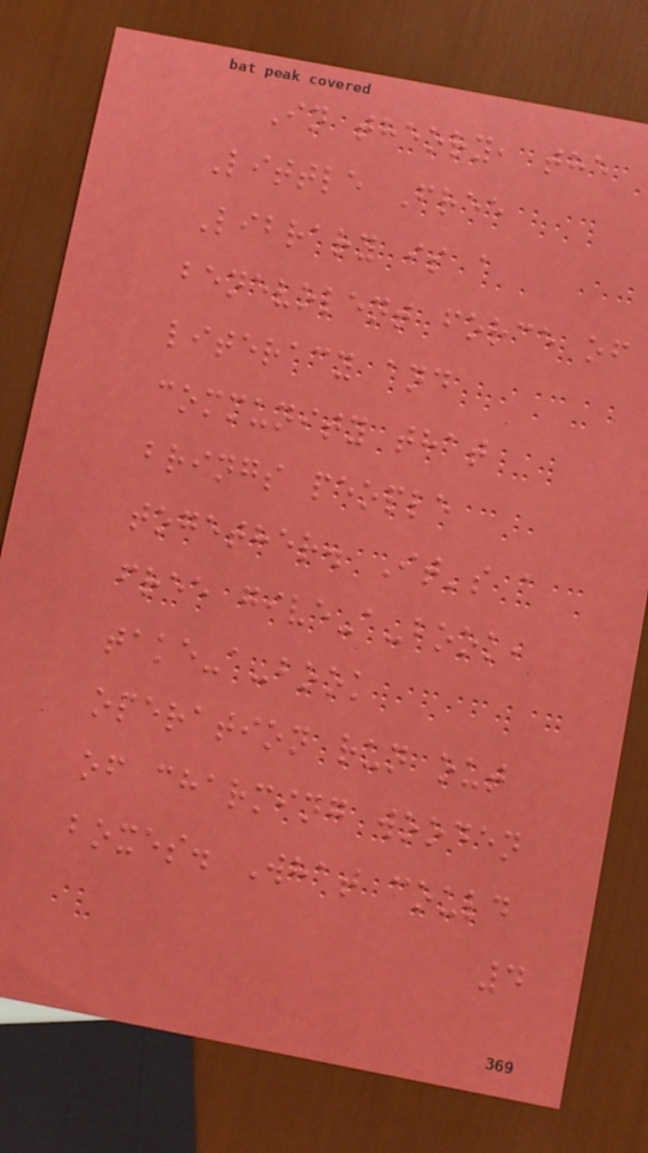In theory, the
Little Free
Library is a
benevolent force of
literacy and
community that
brings people
together. It's a
free give-a-book,
take-a-book
operation run out
of charming wooden
boxes. What could
4
